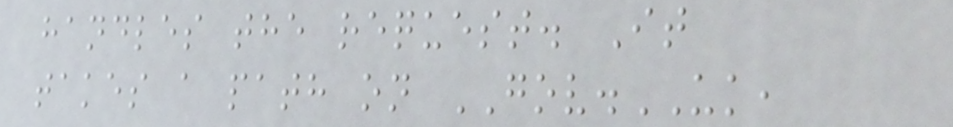handles the request. It
takes a path on GOV.UK,
